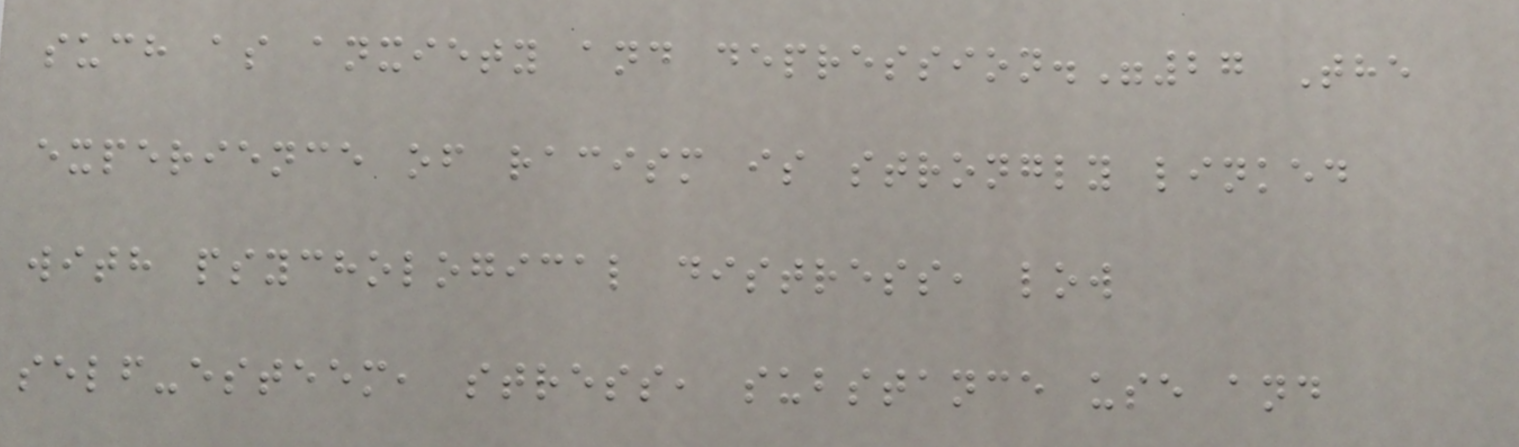such as anxiety and depression."27 The
experience of racism is strongly linked
with psychological distress, low
self-esteem, stress, substance use and
